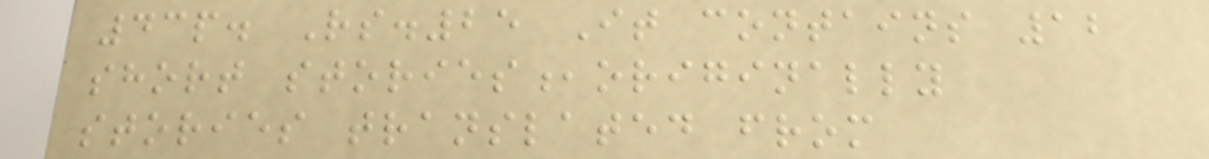43p. Rs.25 It contains 12
short stories,originally
stories translated from
